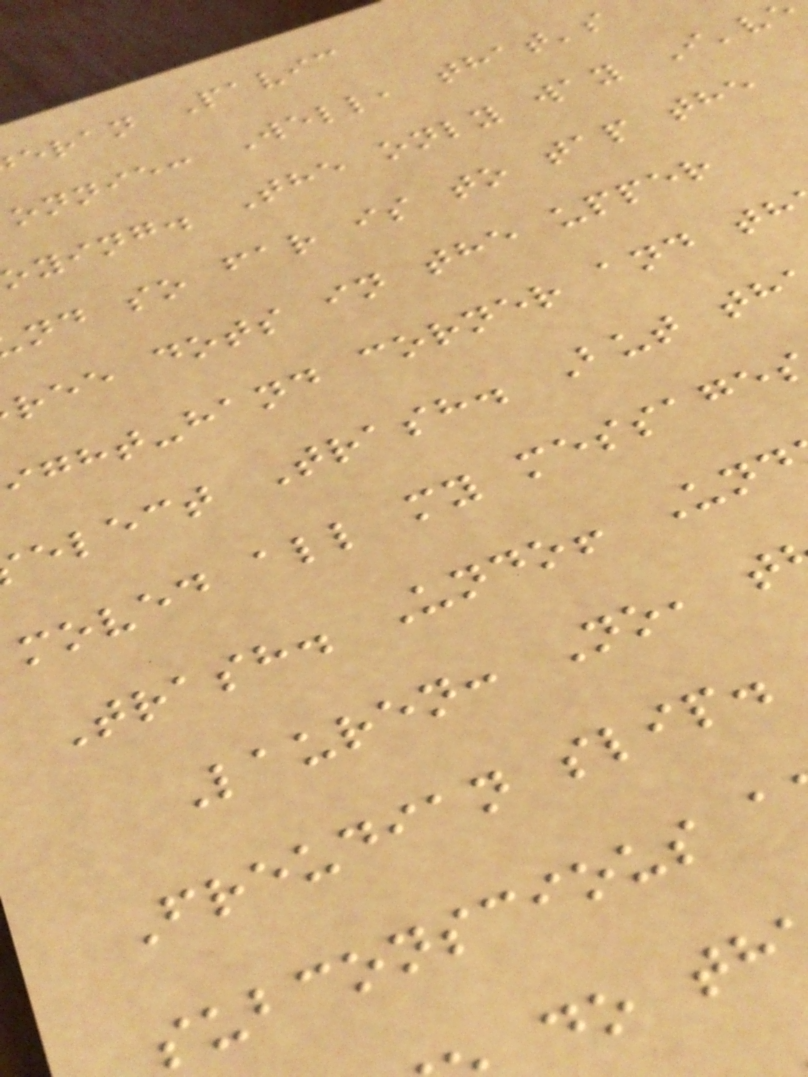eran Pavic
onnie: Well, that's
oying. The only way I'v
nd so far is to tap the
ree dots in the upper
ight-hand corner and th
elect Trash. But th
moved all my message
Trash. Undo! Und
Lauren: No, t
Freudian slip.
subconscious a
